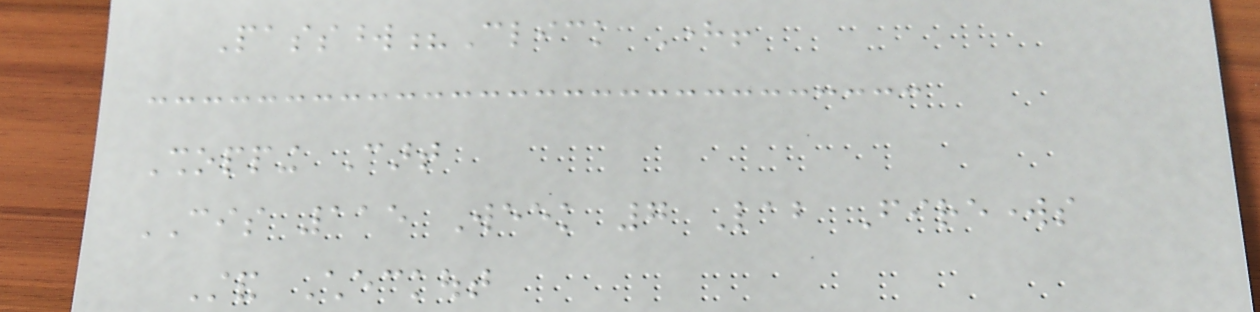Password?Click Here!
Shopping Cart
CIS 115 Week 7 Lab Fireworks
Stand Checkout
